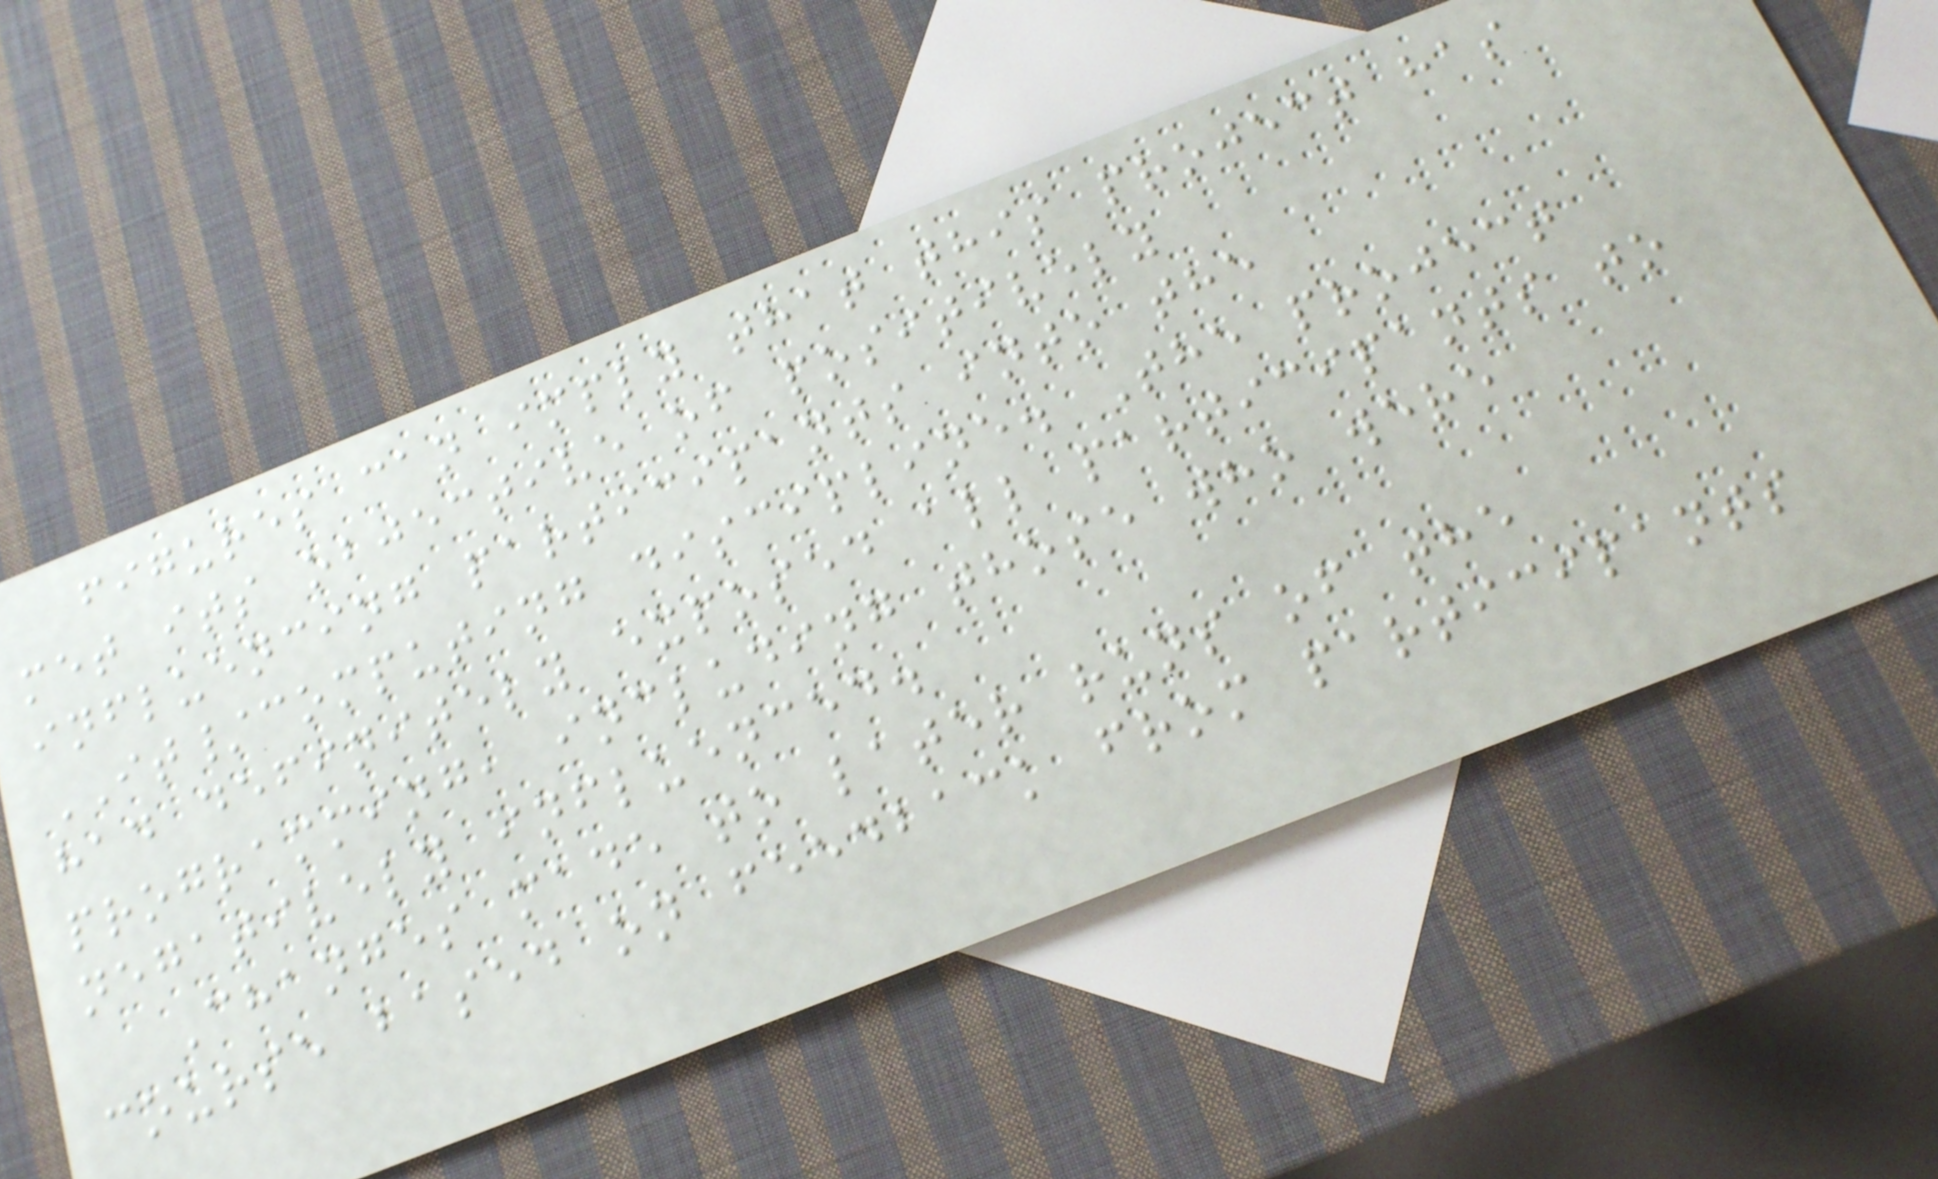figures can imply that this project has
met its objective of positively
influencing participants into the
IT/computing discipline. The project
had definitely exposed all participants to
programming, including those who were
negatively influenced.
Changes made to later runs of the
course based on feedback from participants
